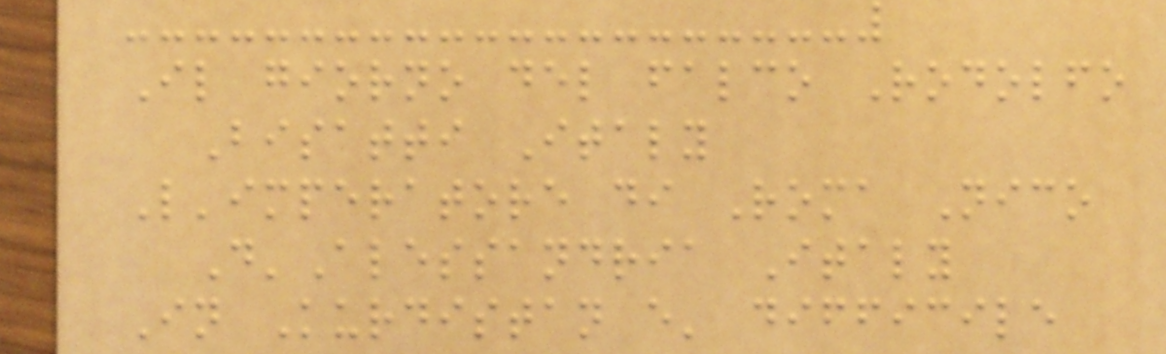Il giorno del falco Rodolfo
Bisatti Italy
L'imperatore di Roma Nico
D'Alessandria Italy
In Kurdistan e' difficile
